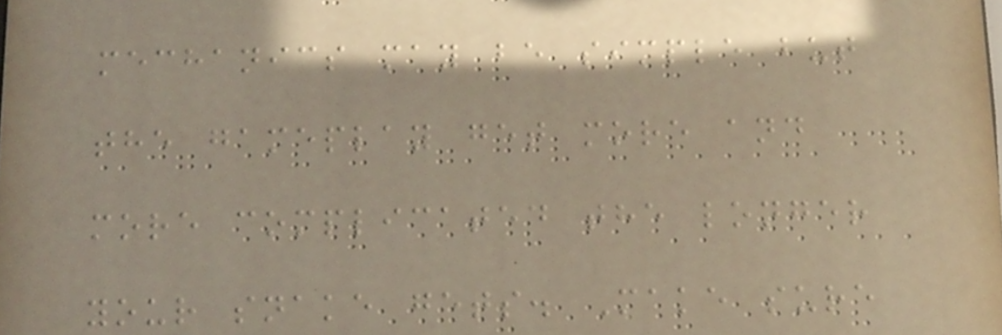mechanics may be simple but
the gameplay get more and
more complicated the longer
your snake gets. Make sure
